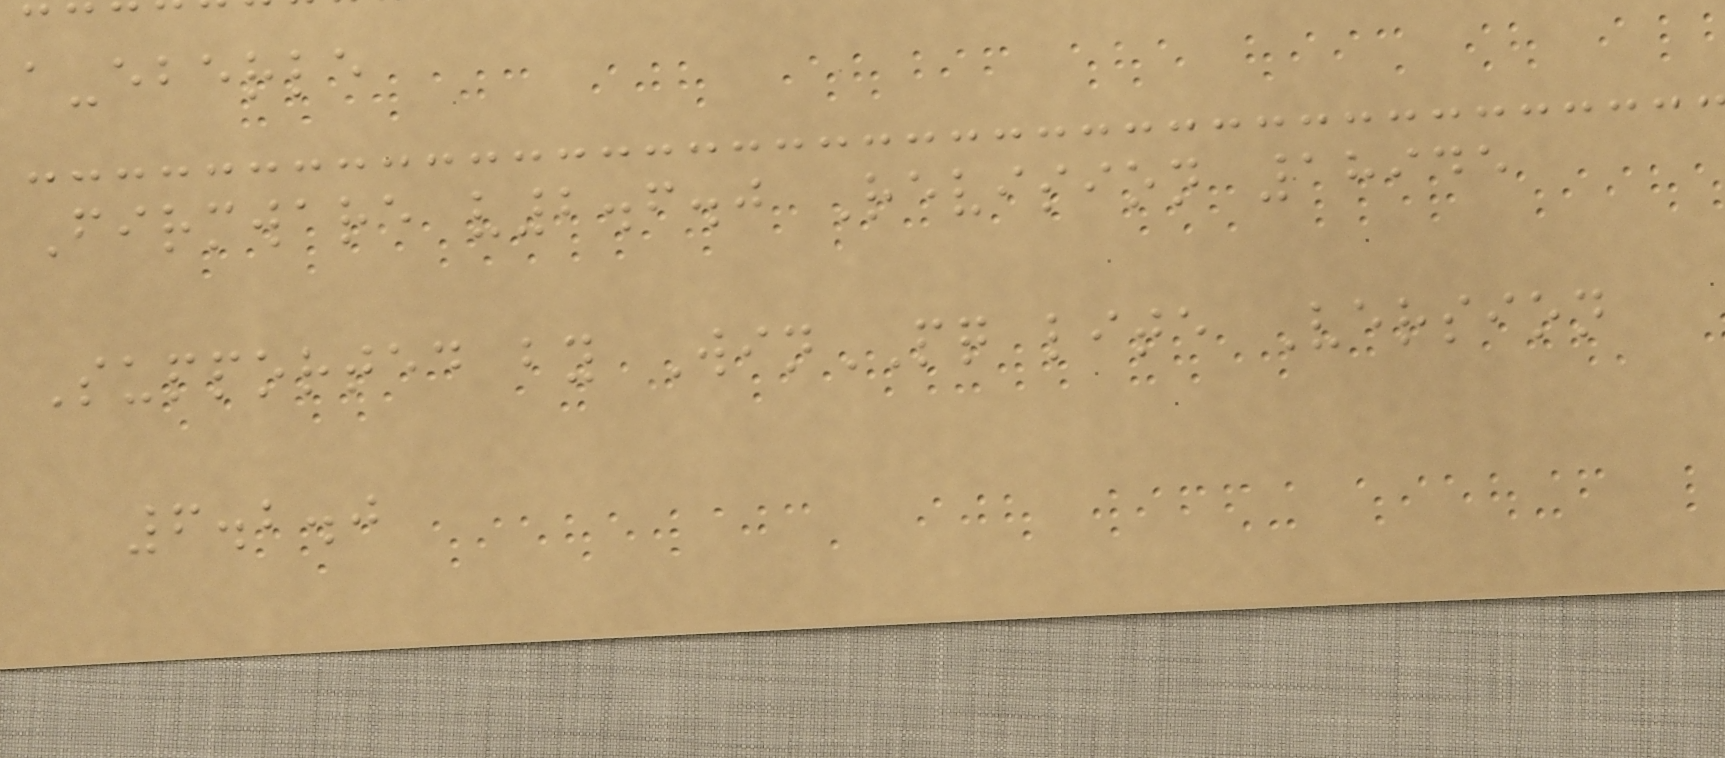a-eberle
Firmware v2.6.0 Revision 18945
Supported by WinPQ lite Version
6.2.0
